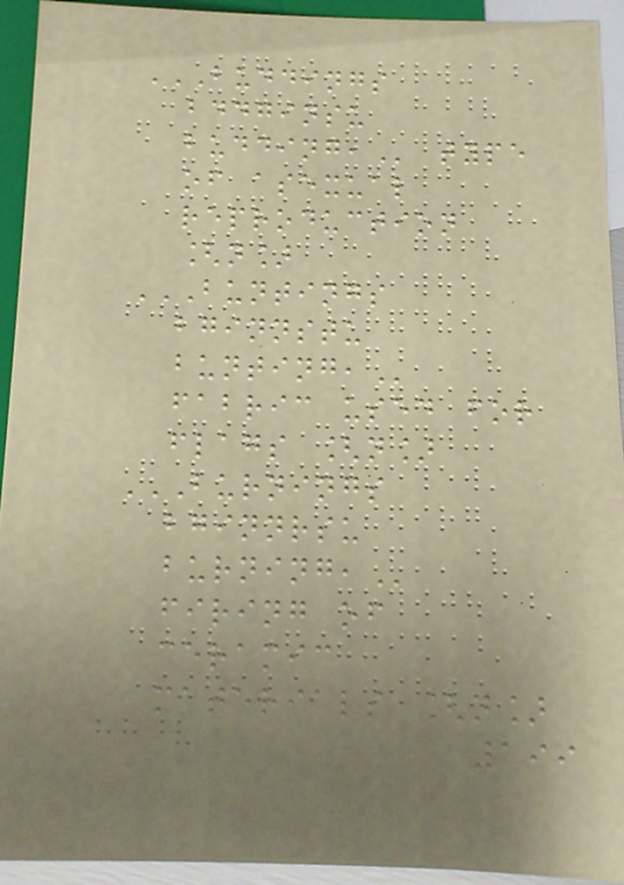BUDDINGS
BDDGINSU
BUDDING, type
of asexual
reproduction
[n]
BUNTINGS
BGINNSTU
BUNTING,
fabric used for
flags [n]
BURNINGS
BGINNRSU
BURNING,
firing of
ceramic
materials [n]
199
